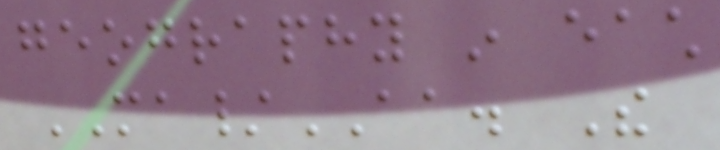geography in each
MA/AA. The
